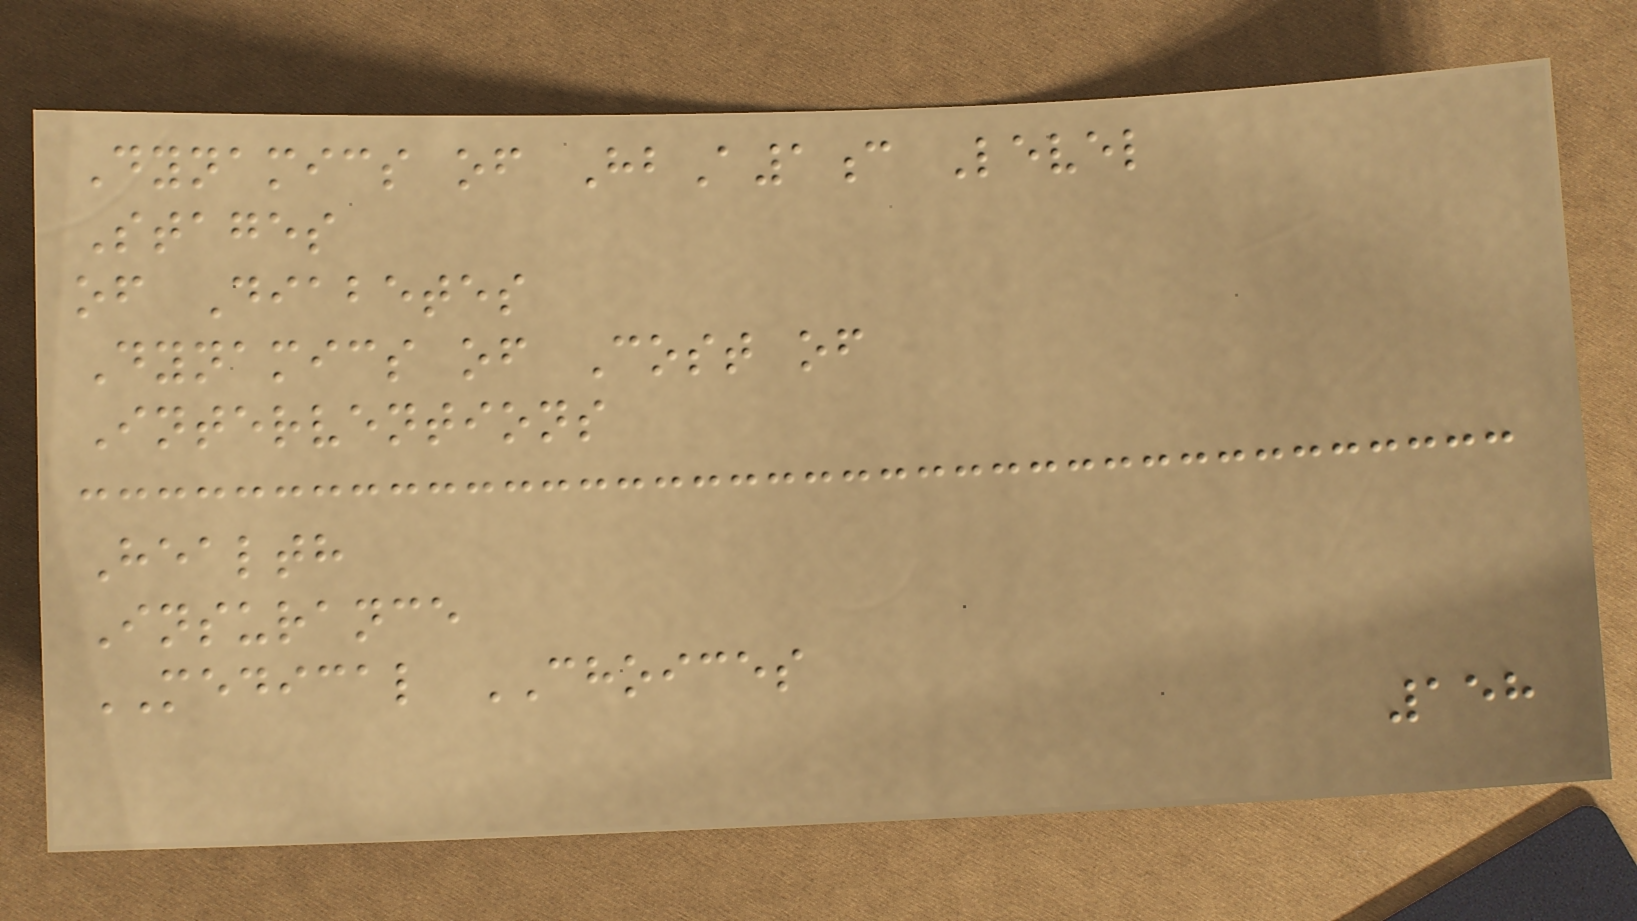Dynamics of HbA1c Level
Stages
of Diabetes
Dynamics of Cost of
Interventions
Health
Insurance
MEDICAL CHOICES
158
